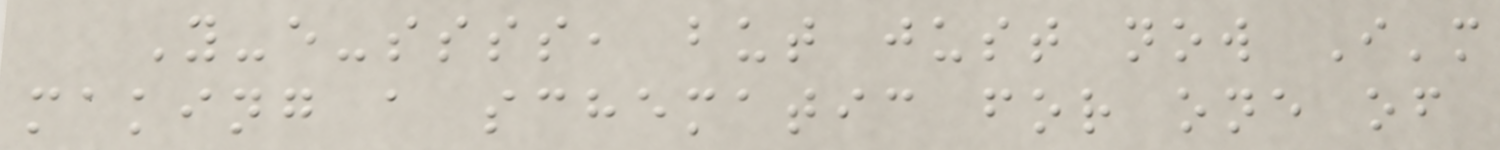Y-e-ssss, but just now I'm
making a schematic for one of
